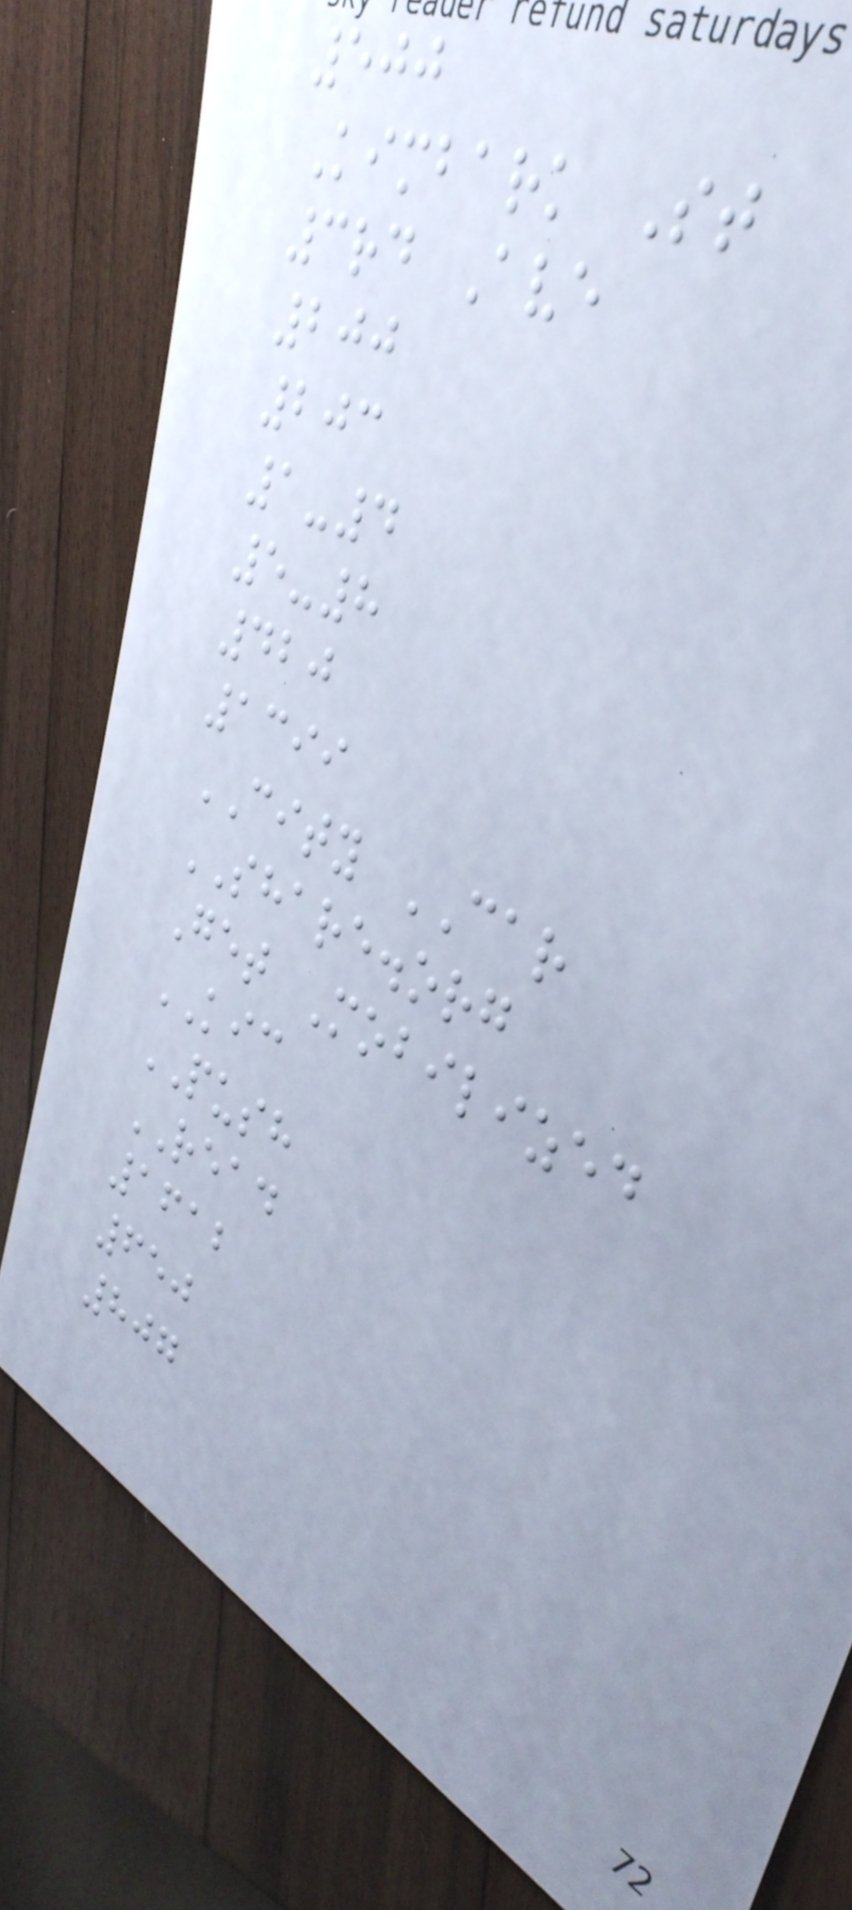500
Kimbark St
3rd Ave
200
203
1-4
5-8
420
1399
CITY CAR
SHARE.org
Get Mobilized
KIC
PUSH
READ
1612
650
807
